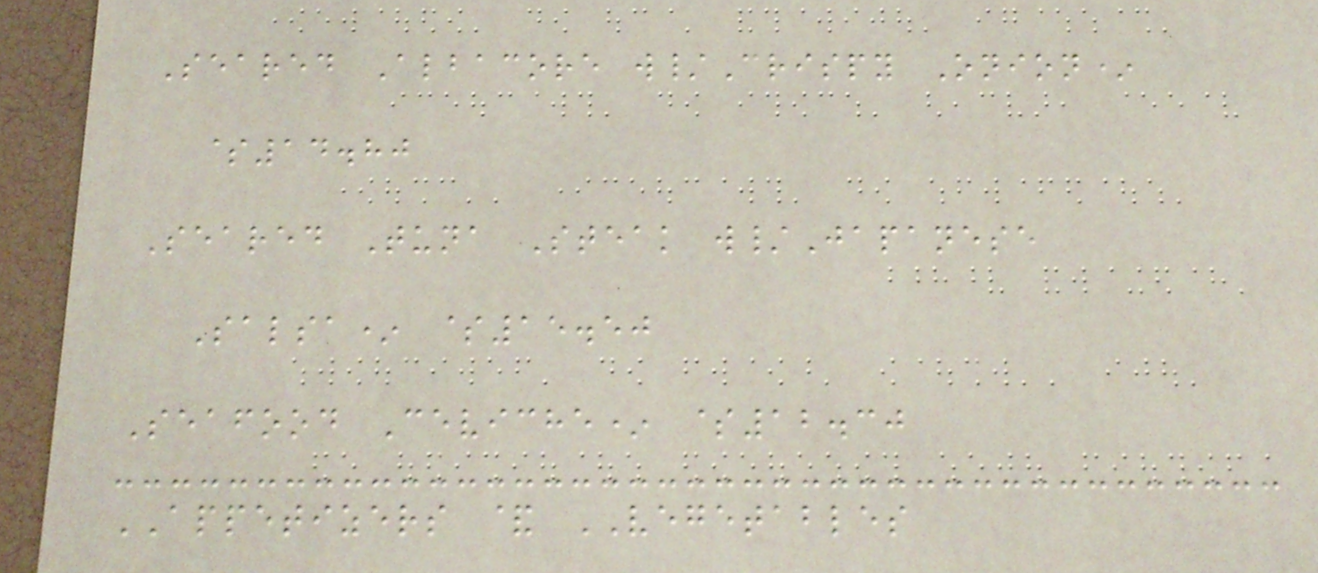Seared Albacore w/Crispy Onion*
$14.80
Seared Tuna Steak w/Japanese
Salsa* $15.50
Seafood Ceviche* $12.30
APPETIZERS & VEGETABLES
